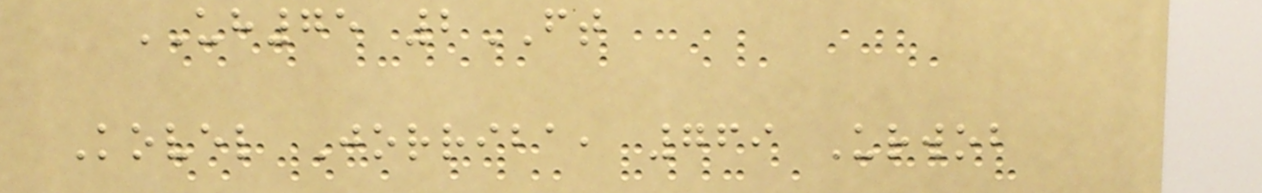UH75 2FT
Kovel Jorriba, 769 Urwob
